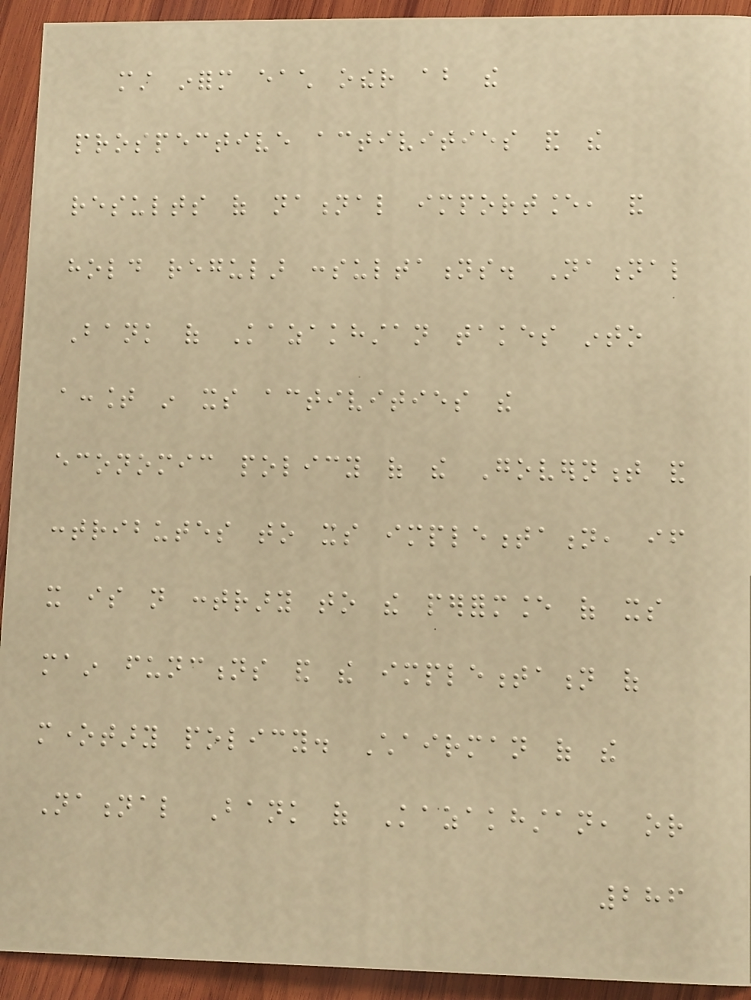must inform each other about the
prospective activities and the
results of national importance, and
hold regular consultations. National
Bank of Kazakhstan takes into
account in its activities the
economic policy of the Government and
contributes to its implementation, if
it is not contrary to the performance of its
main functions and the implementation of
monetary policy. Chairman of the
National Bank of Kazakhstan, or
286
